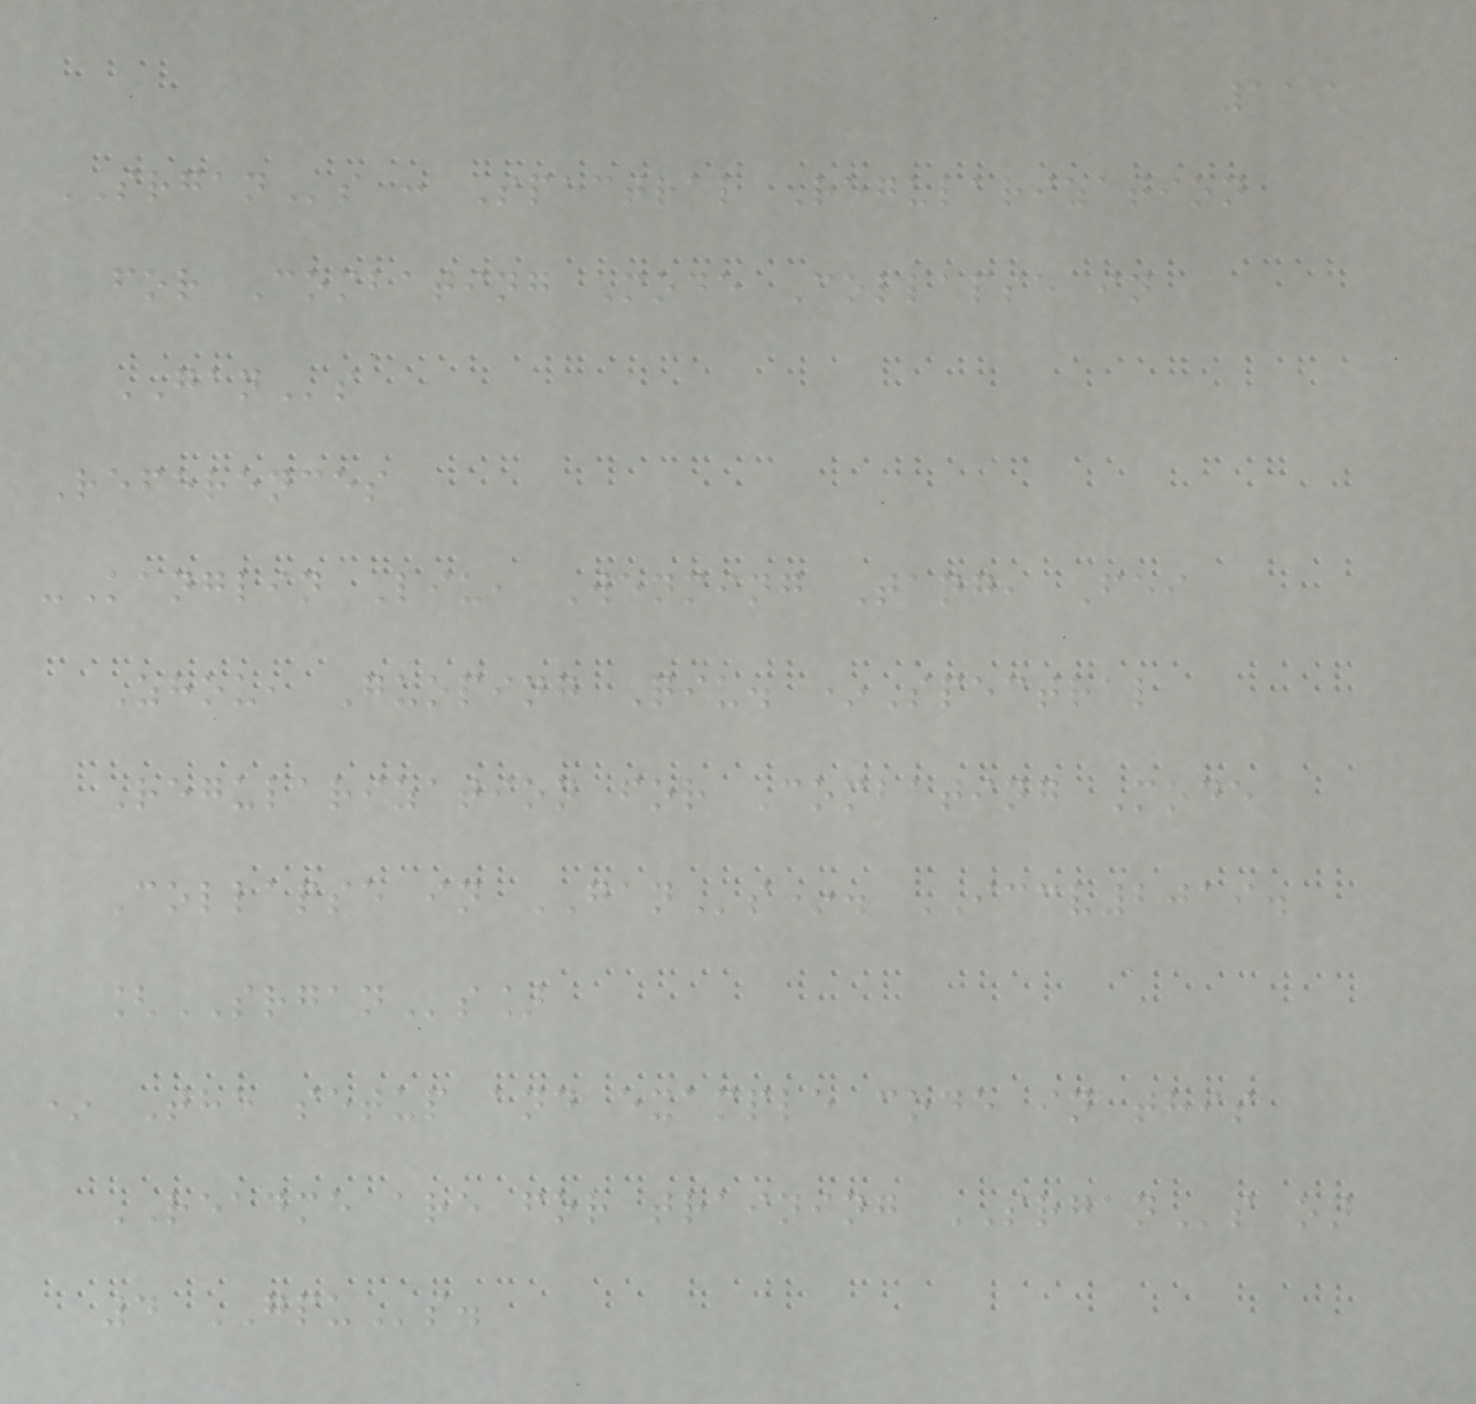119
SRGANs : Spectral Regularization
for Combating Mode Collapse in
GANs
References
-Kanglin Liu, Wenming Tang, Fei
Zhou, Guoping Qiu. *Spectral
Regularization for Combating Mode
Collapse in GANs*. ICCV2019.
[SRGANs]
* The setup and example code in this
README are for training SRGANs on
4 GPUs.
